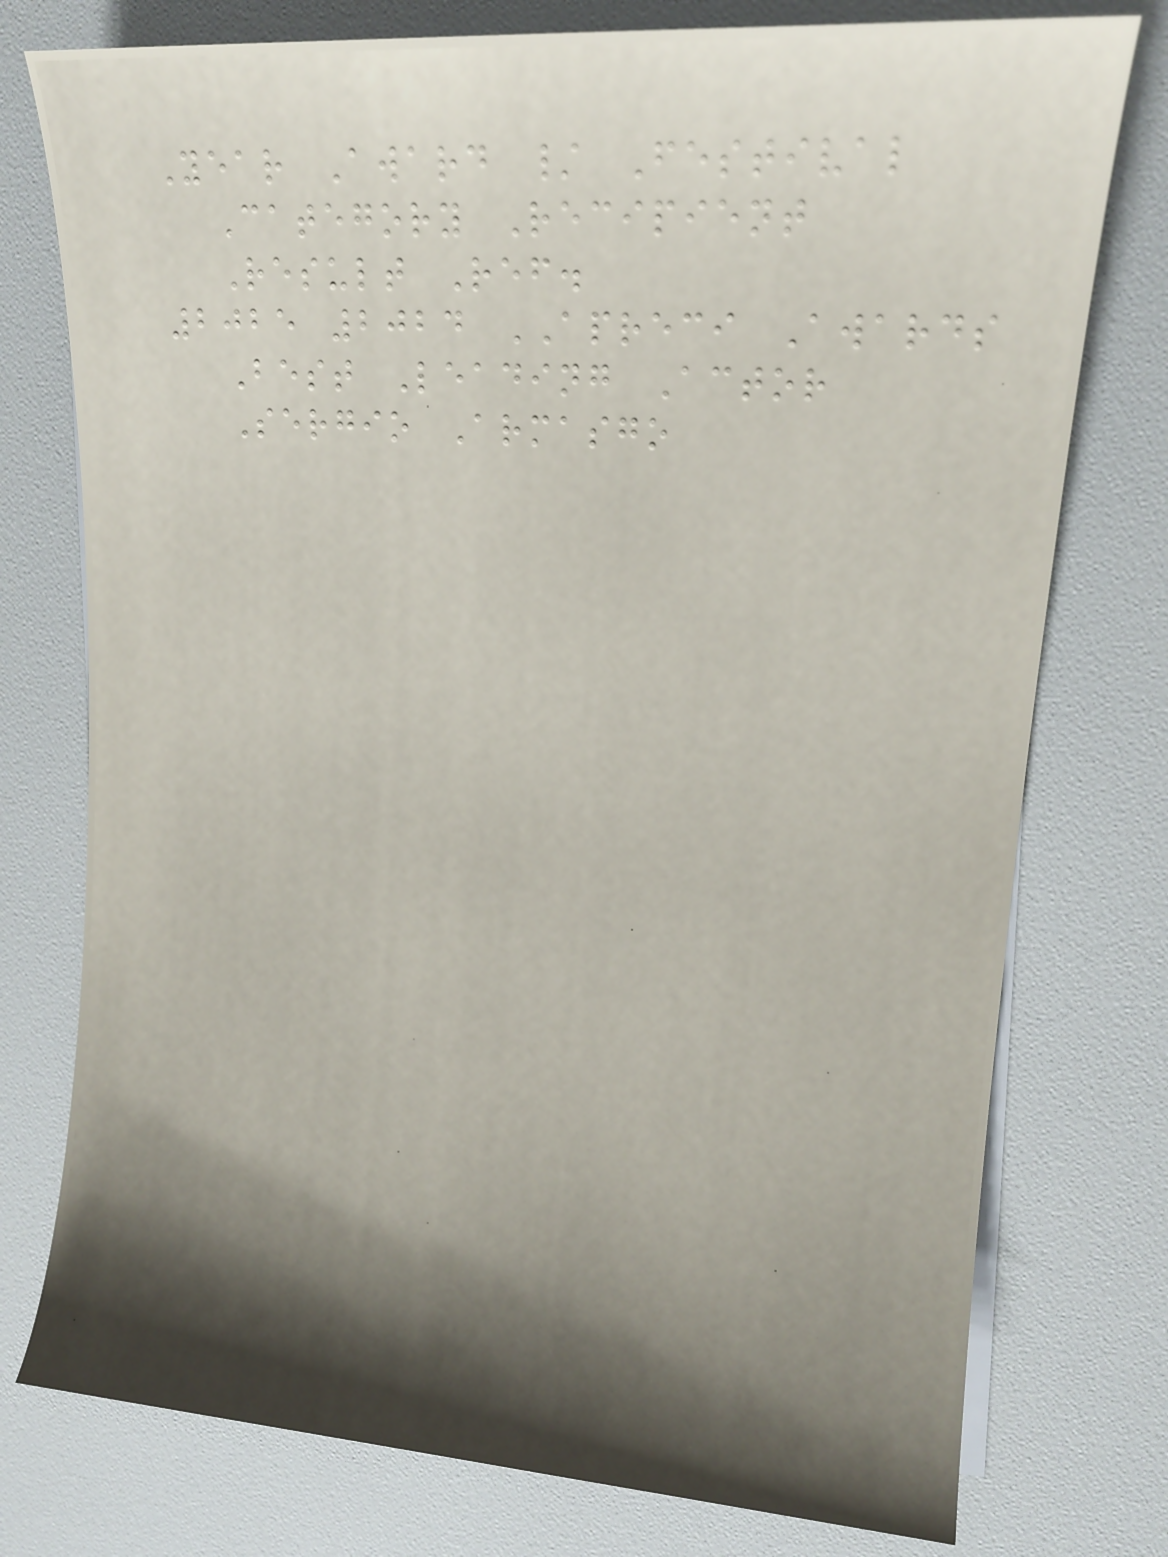Year Award / Festival
Category Recipient
Result Ref.
2025 2024 APRECI Awards
Best Leading Actor
Sergio Armasgo
